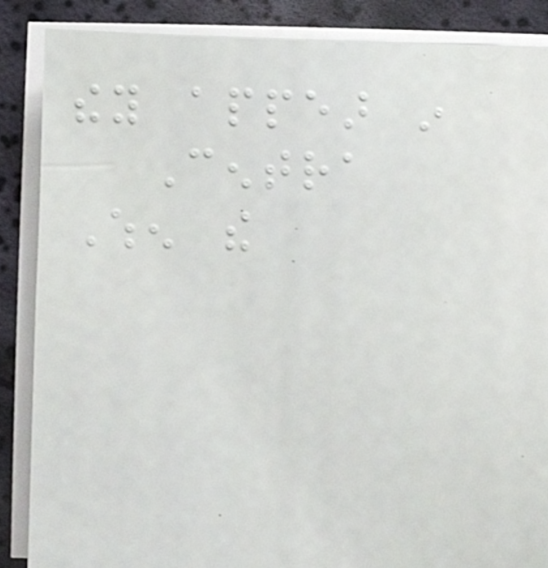they appear in
Centra
When the
